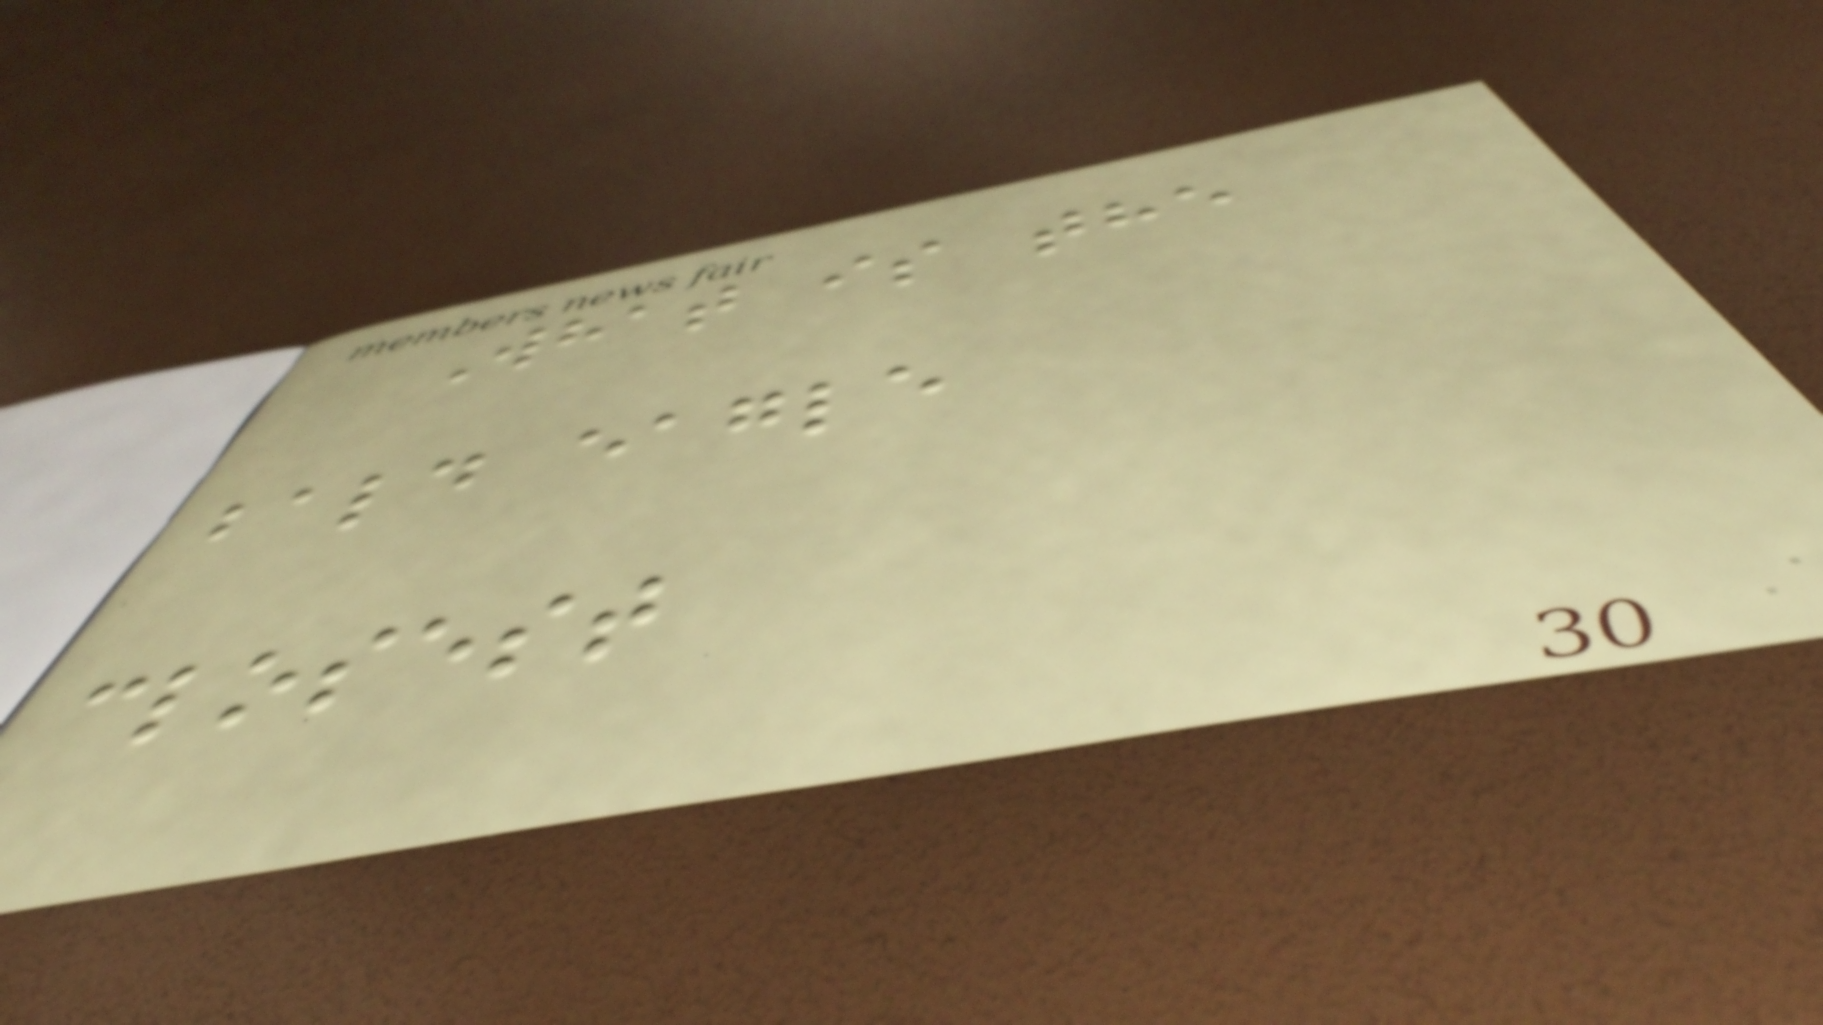What is the
bald eagle
closest
